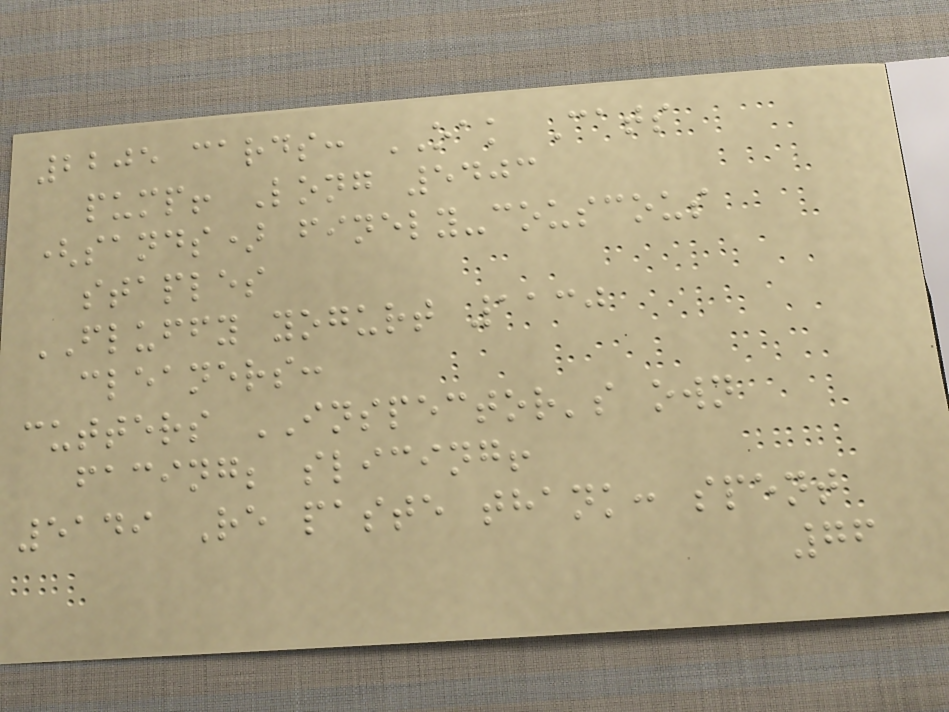2205 cards: OAK Cats
pump! Long 5403
(sands) finely-couscous
staples
FLUFFY yogurt 1130
cleaners:
cutters INSPECTOR's own
facing; slicing!
5149 Re paste thank: spent
76
